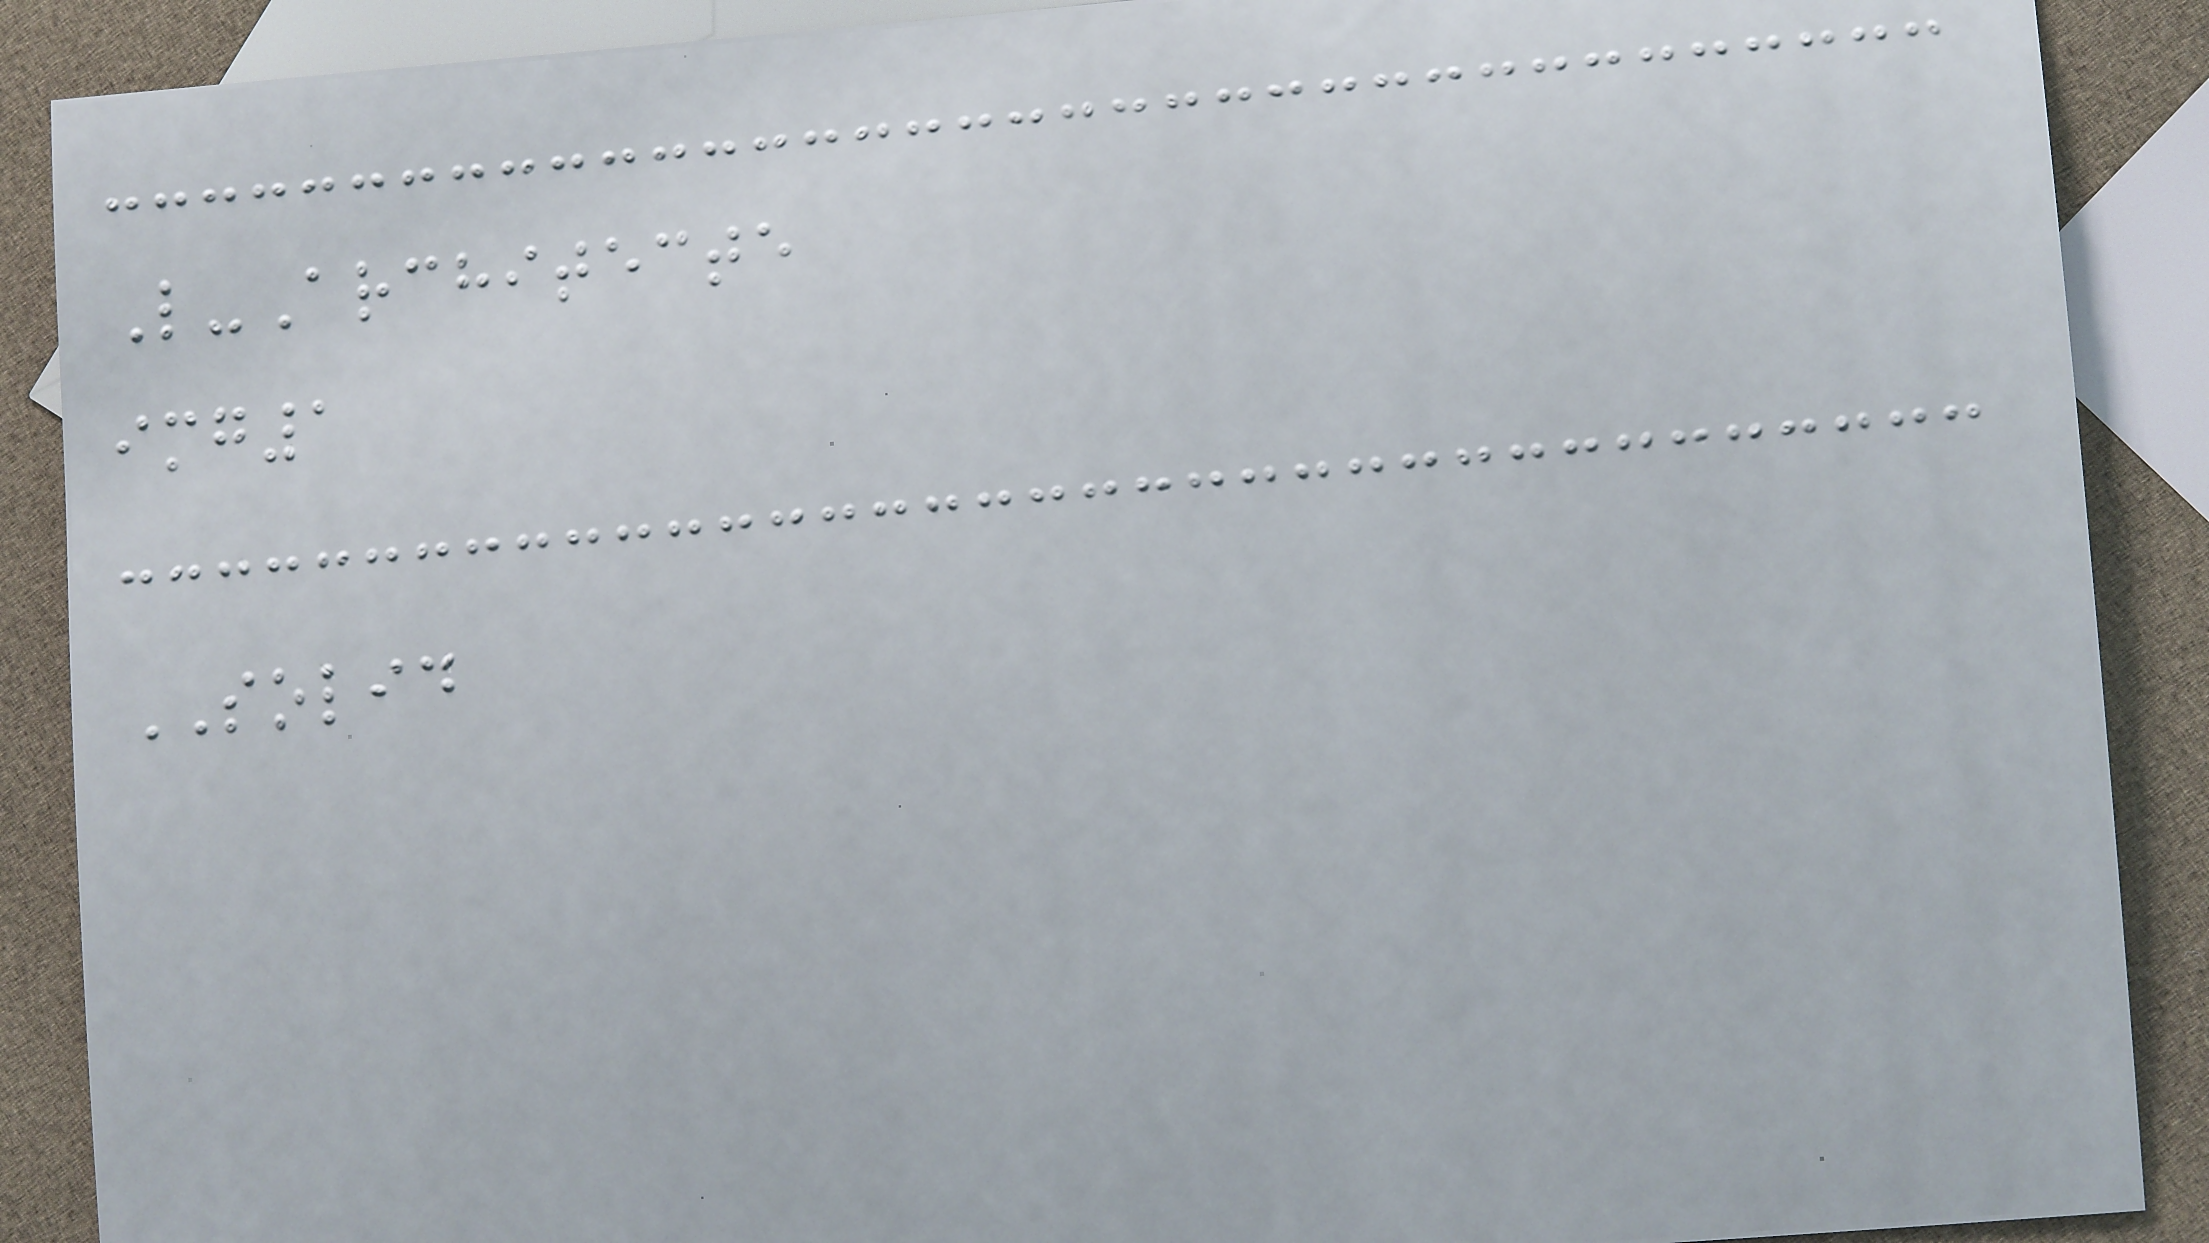L-Architecte
img1
SOLID
